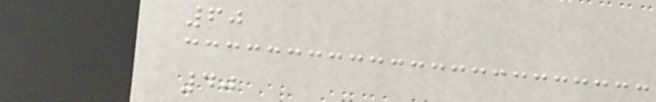60
40
